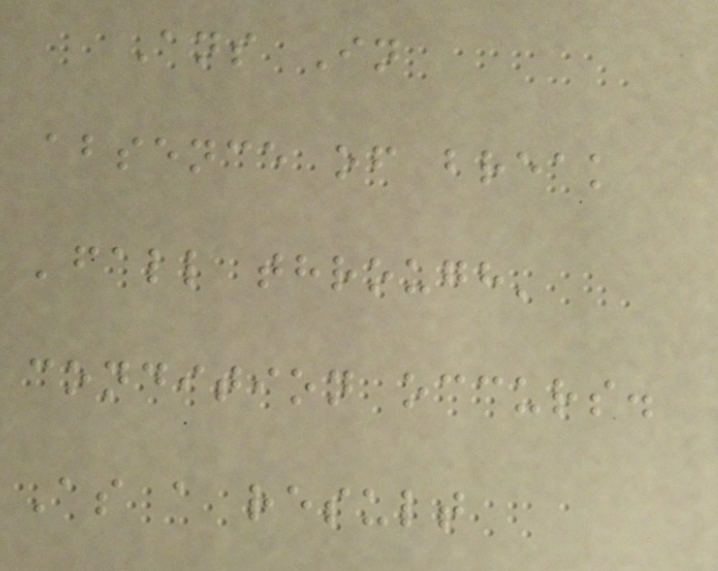Ans In
absence of break
'fall through'
condition occurs.
As a result
